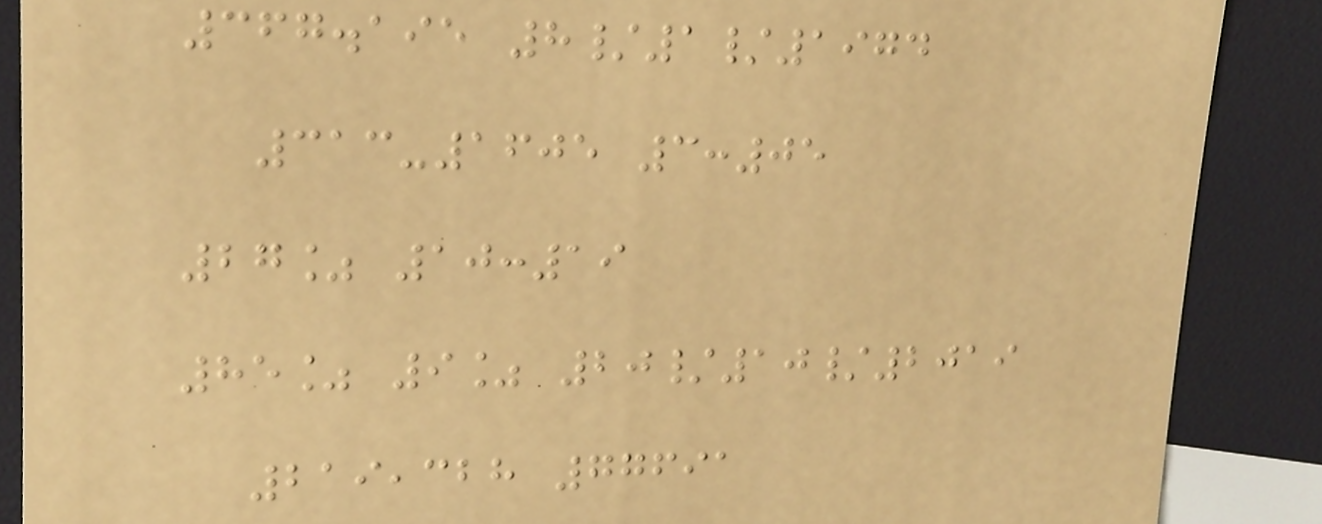367.195 8/1/1974
313-1605 3:05
27% 10:19
85% 9% 20/10/2019
219,328 77691
